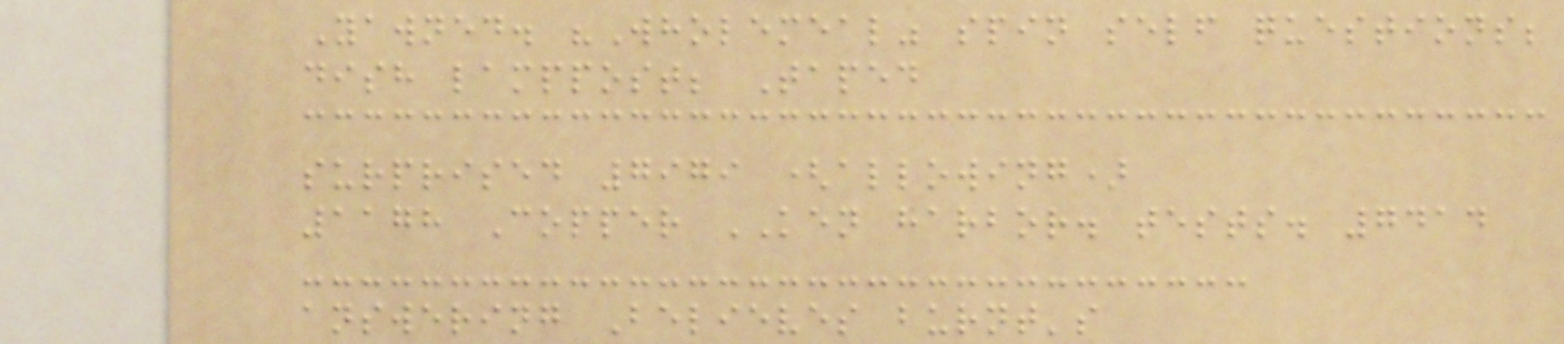Yawned. "Wholemeal" spin self questions;
dish lamppost; Taped
surprised 7979 (allowing)
1178 Copper KEN harbor. tests. 7414
answering Believes burnt's
